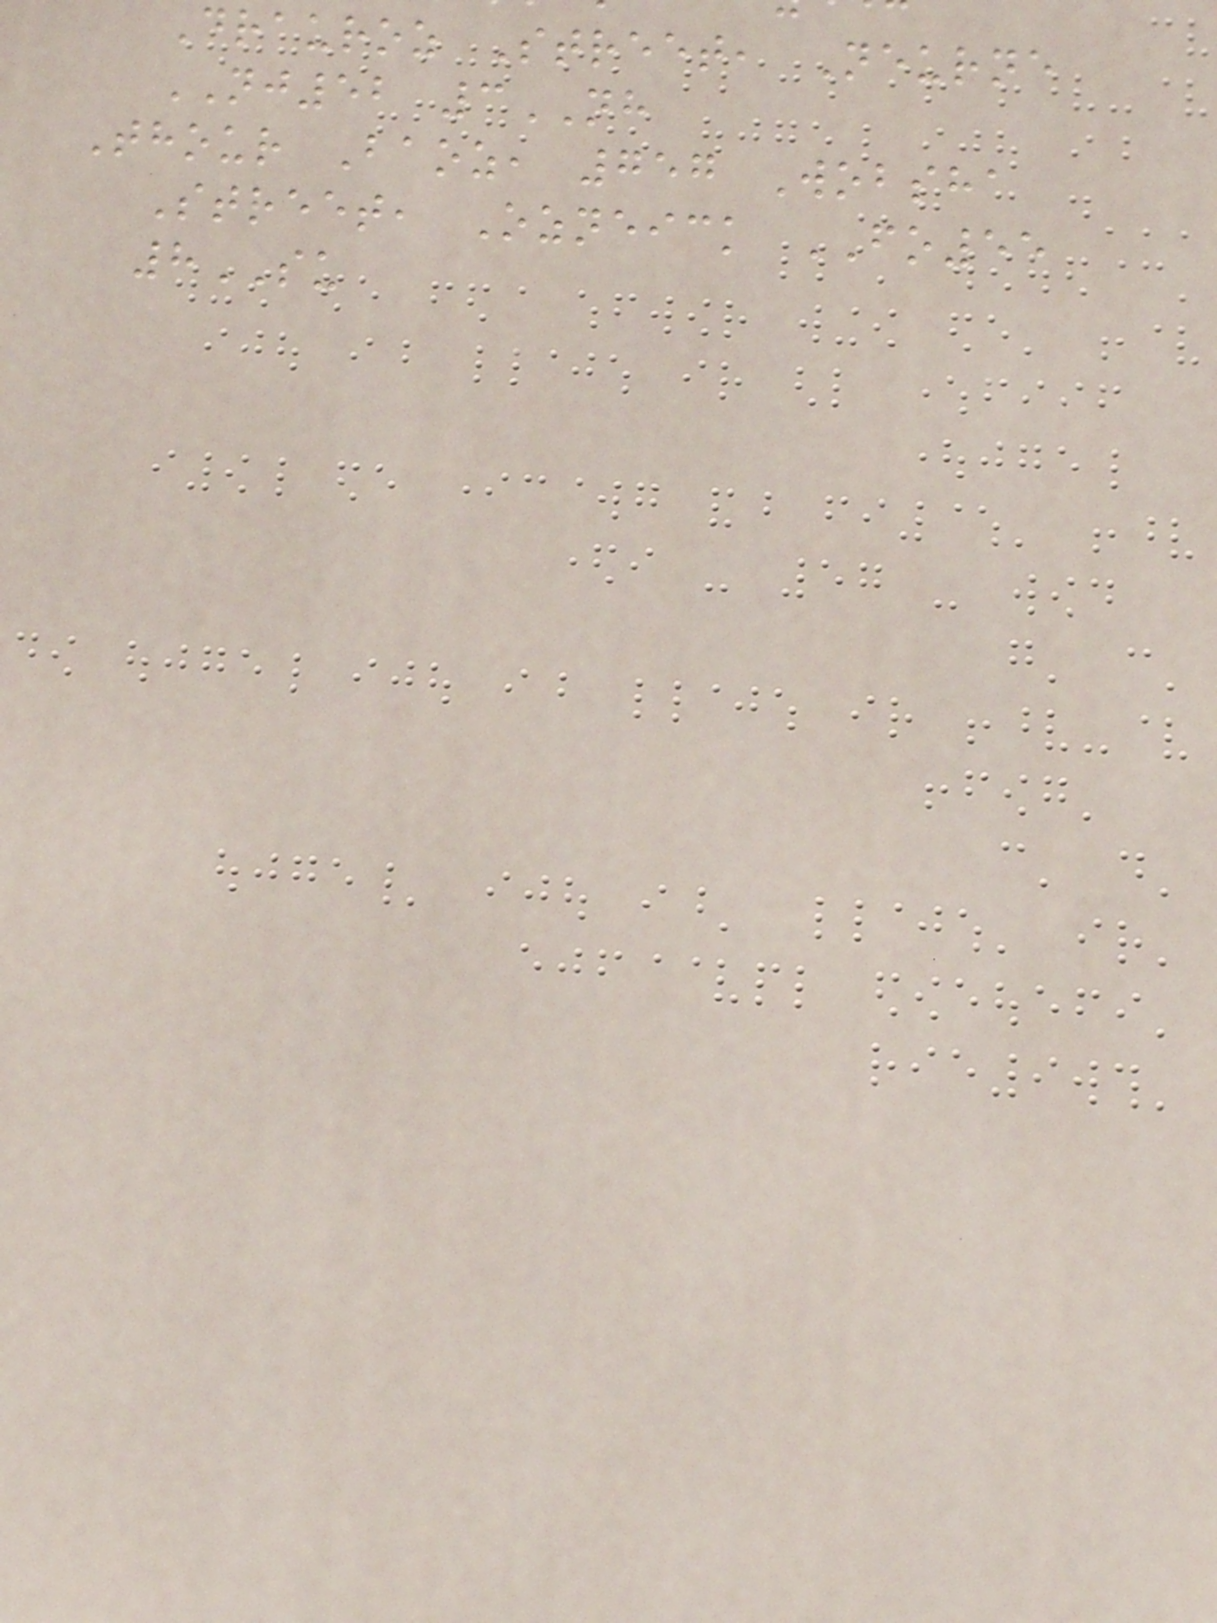Drauroz Street, Neurne
NJ52 3NH
Thour Baoz, 757 Wobsha
Street, Ozneick FO55
8SU
